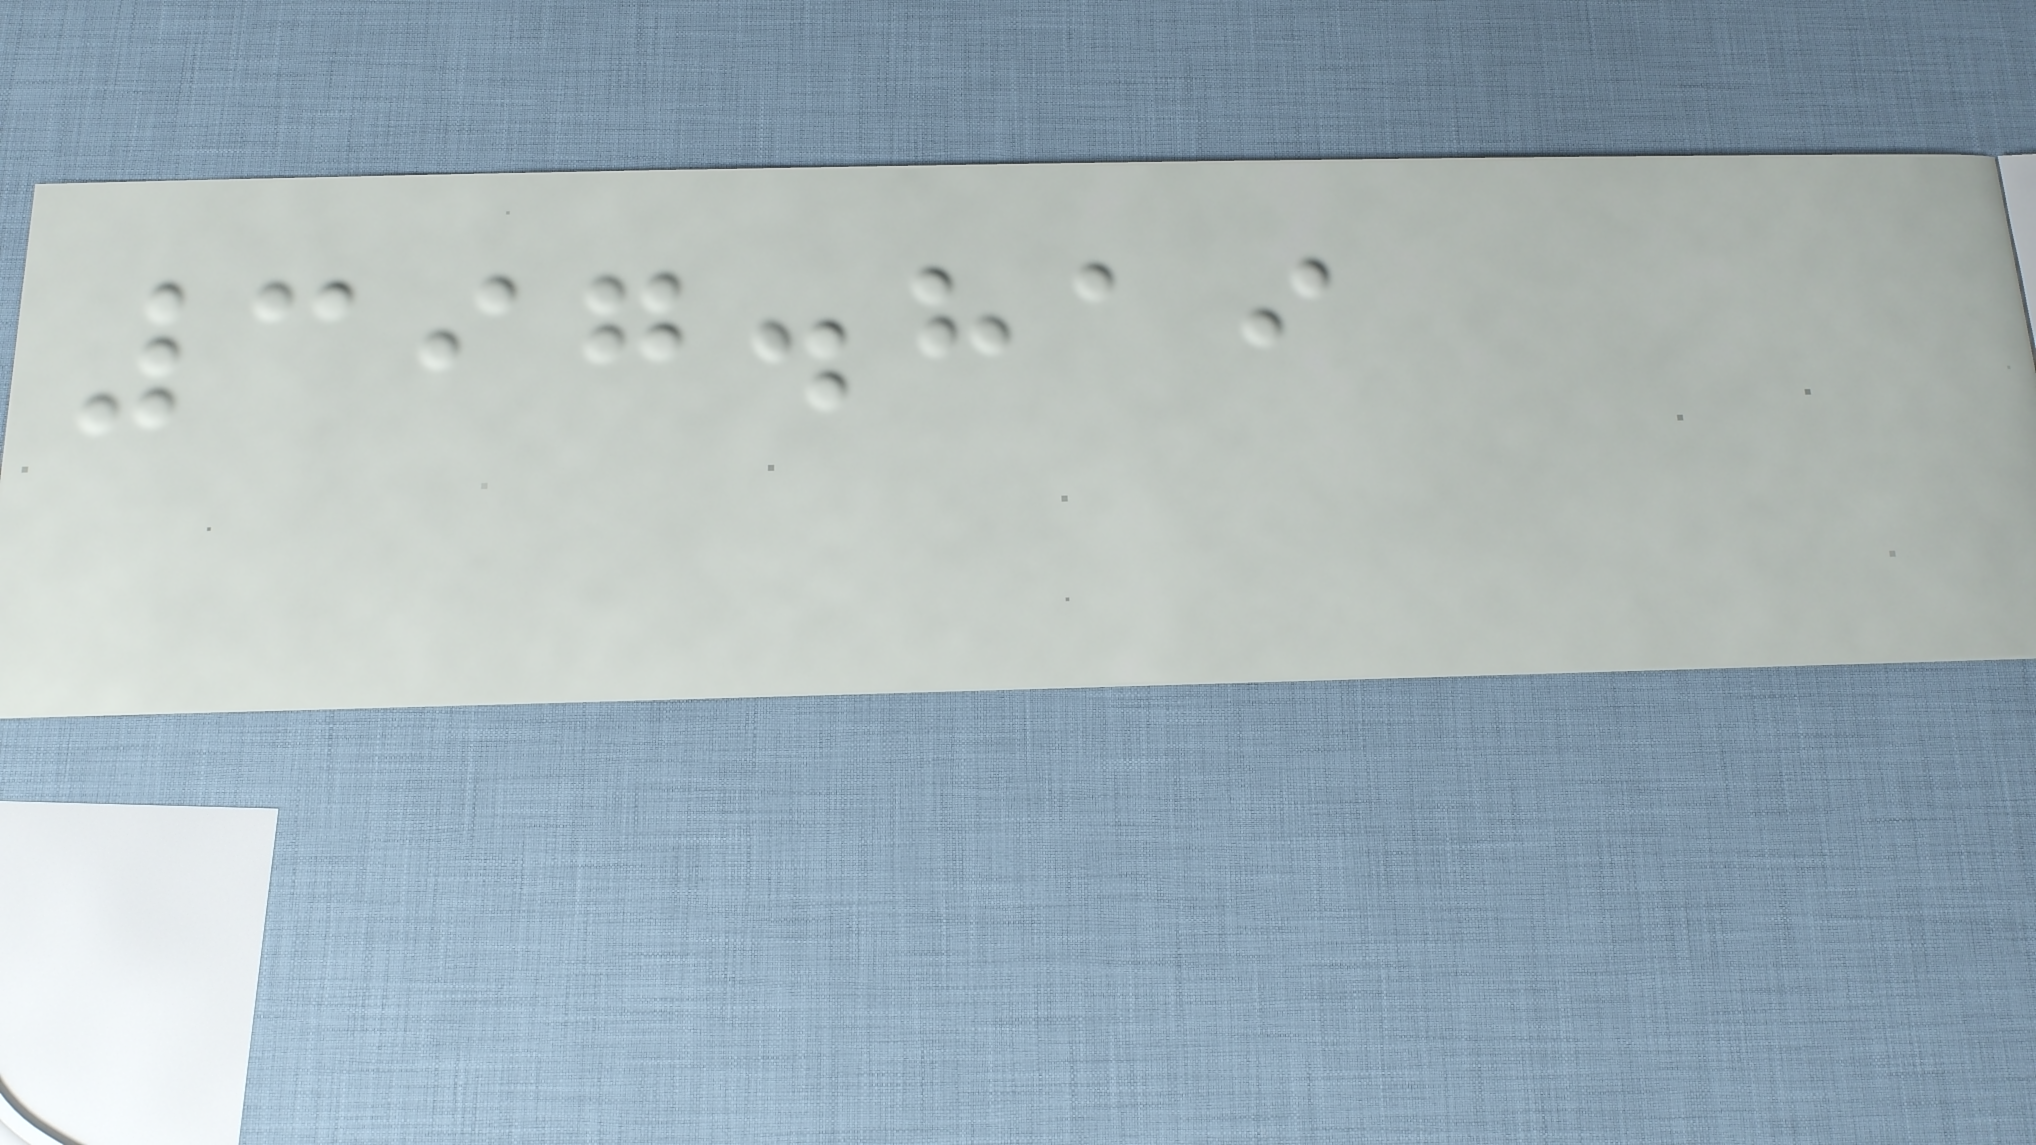397.819
